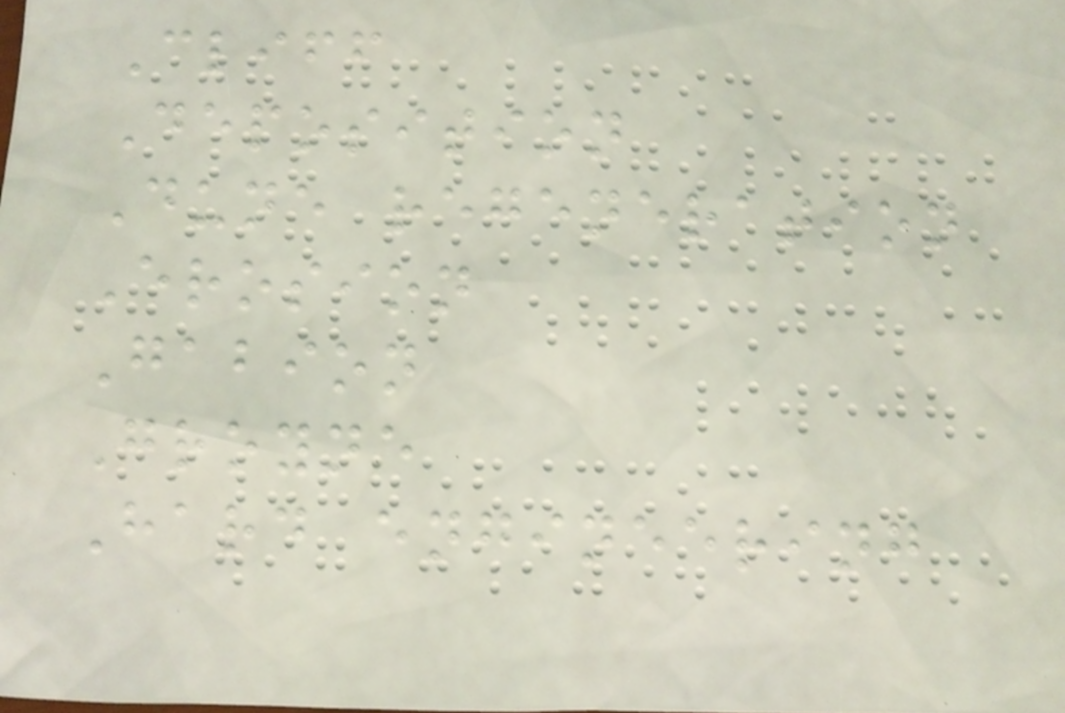Cliff
Deposition
Dune regeneration
Erosion
Gabion
Groyne
Hard engineering
